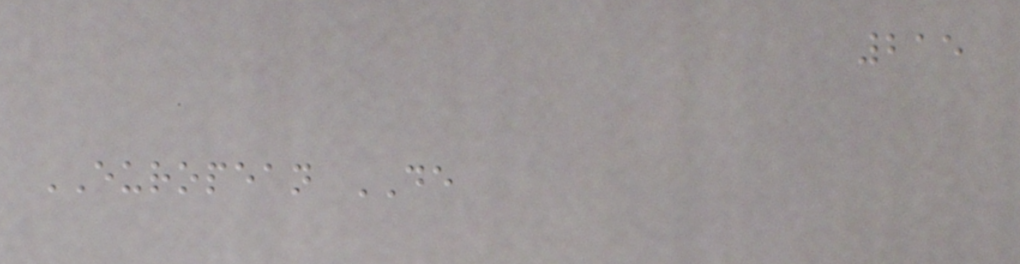215
EUROPEAN DE
